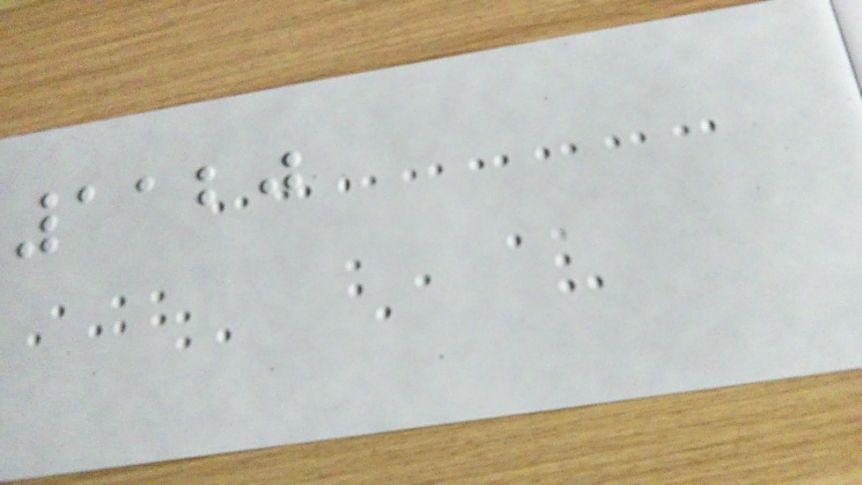1120
